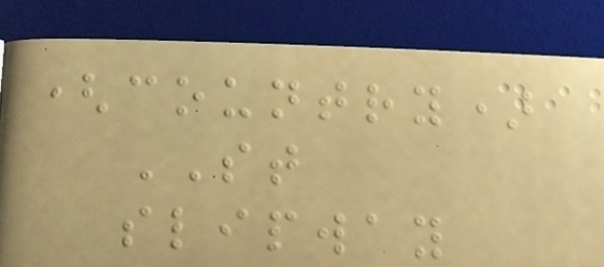(country)
ST
slipway
